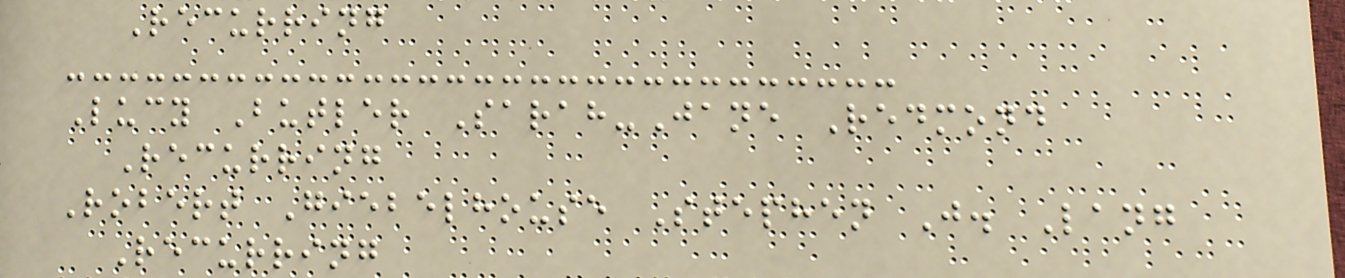Recurring
Lucy Butler Sarah-Jane Redmond
Recurring
Robert Giebelhouse Stephen J. Lang
Recurring
